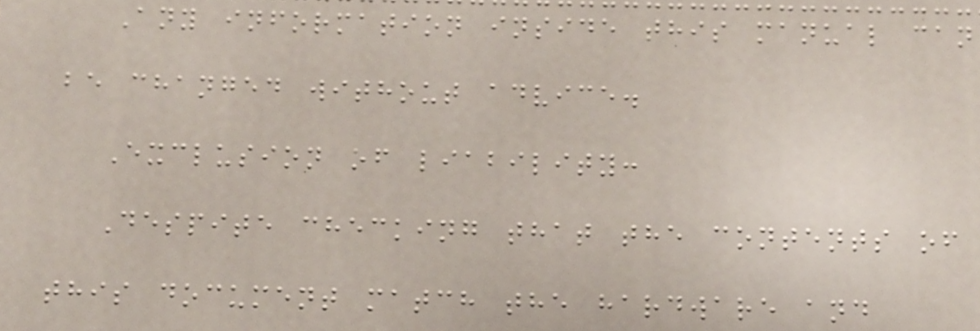Any information inside this manual can
be changed without advice.
Exclusion of liability:
Despite checking that the contents of
this document match the hardware and
